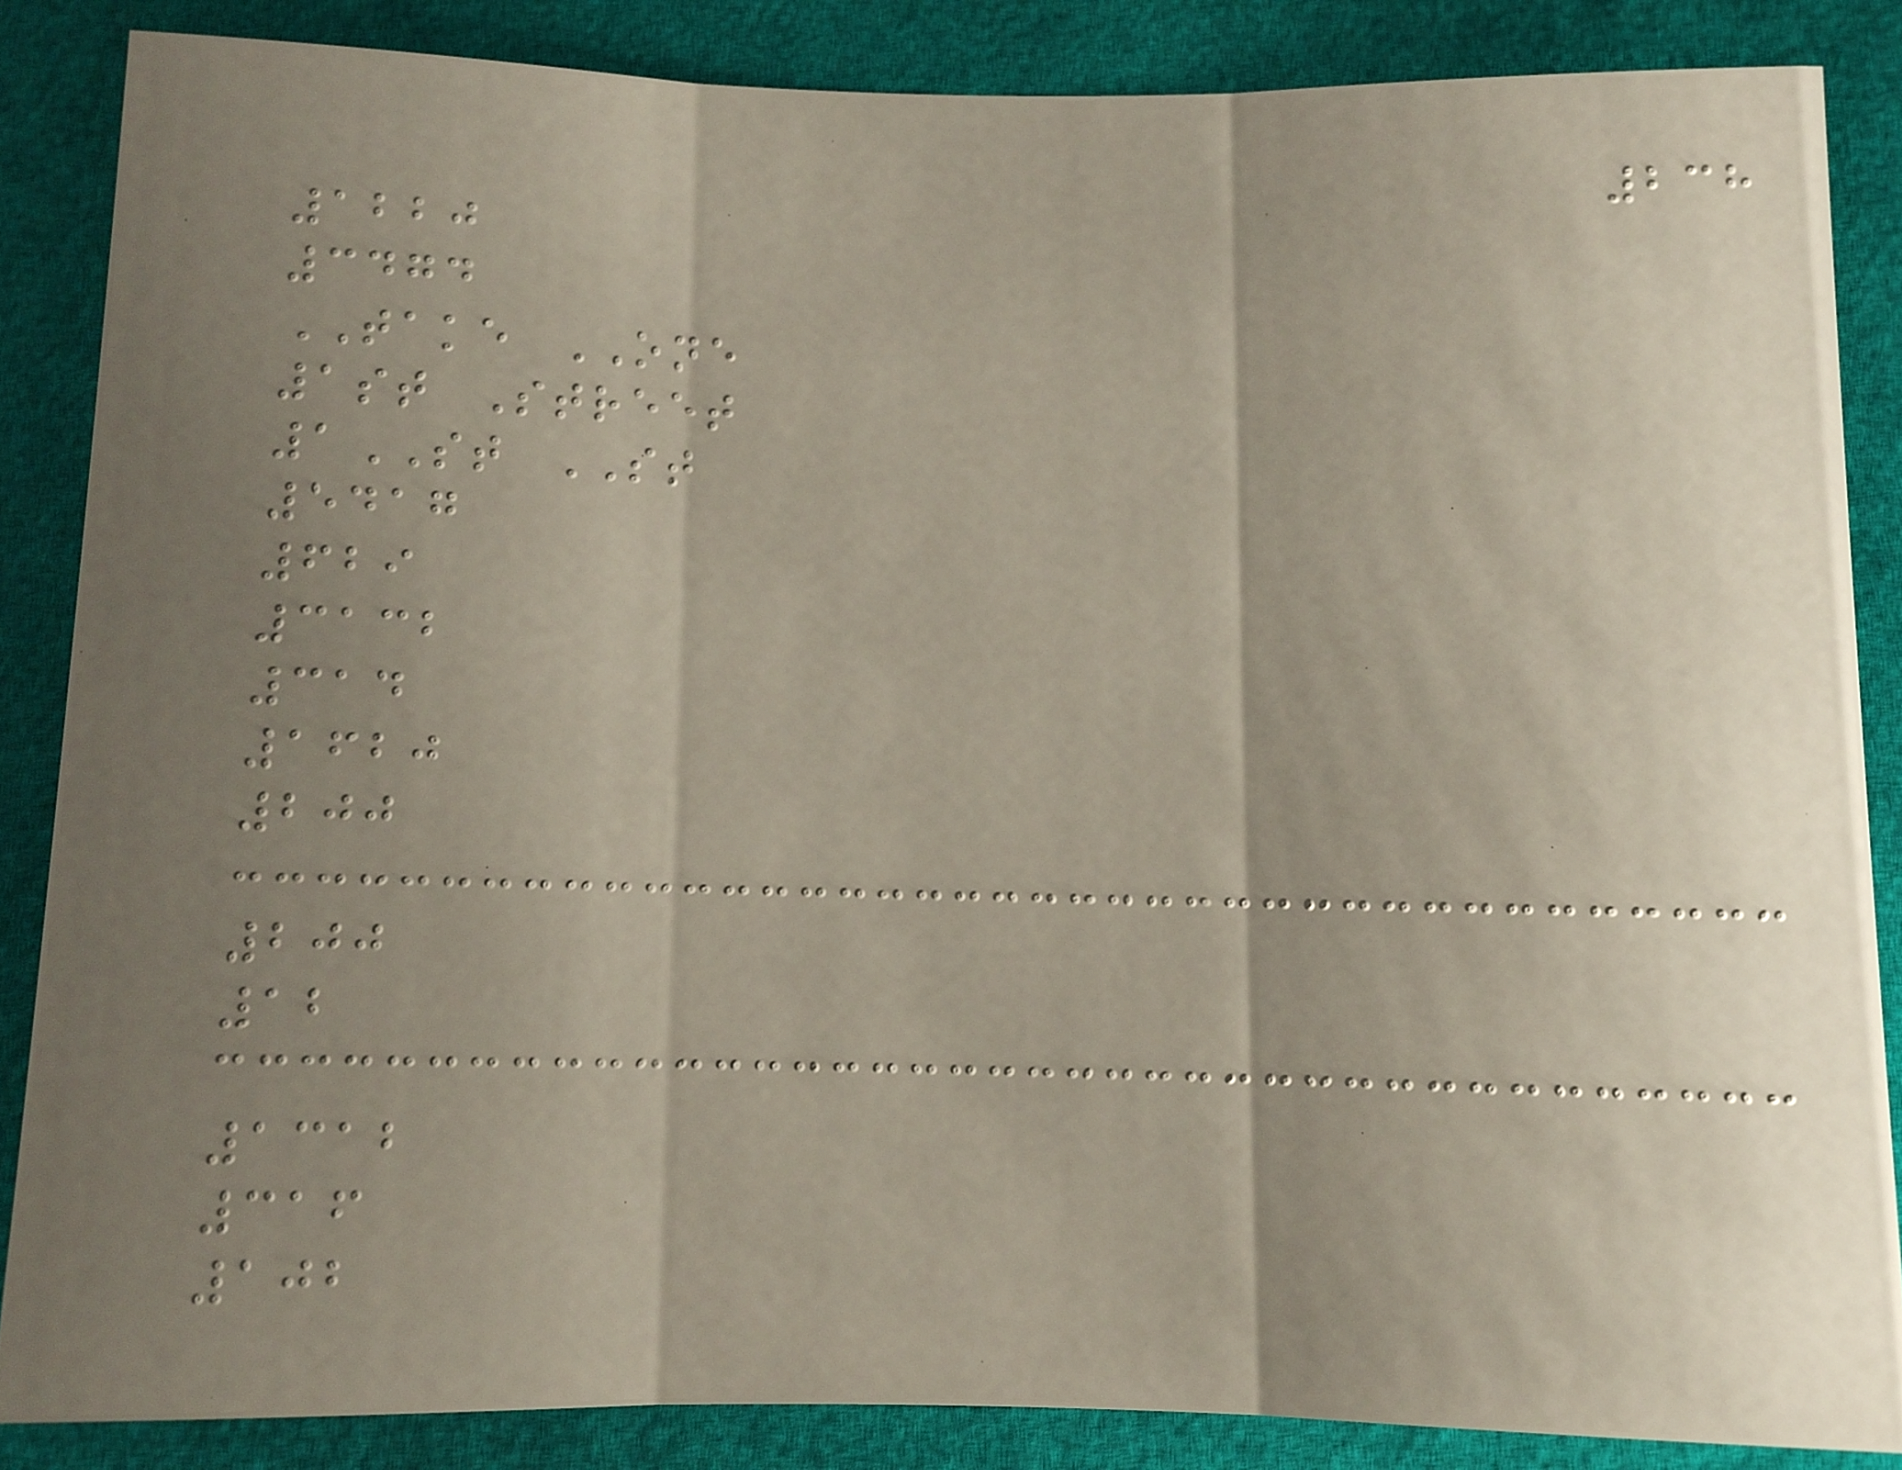238
1220
3474
TAKE ONE
1st Street
1ST ST
5417
629
3132
314
1620
200
200
12
1312
316
102
